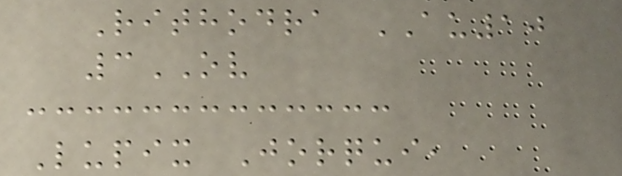Rithodra AU10
3OV
Lupix Jorqui,
